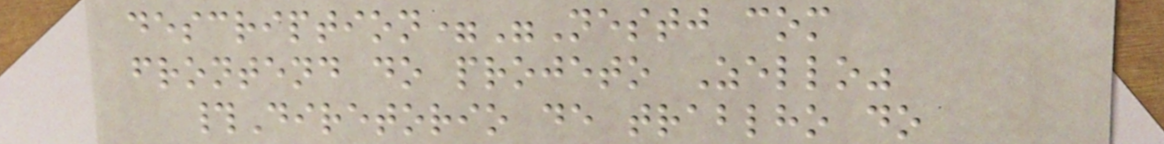description="Nestj com
frontend do projeto Zello"
#Diretorio de trablho do
